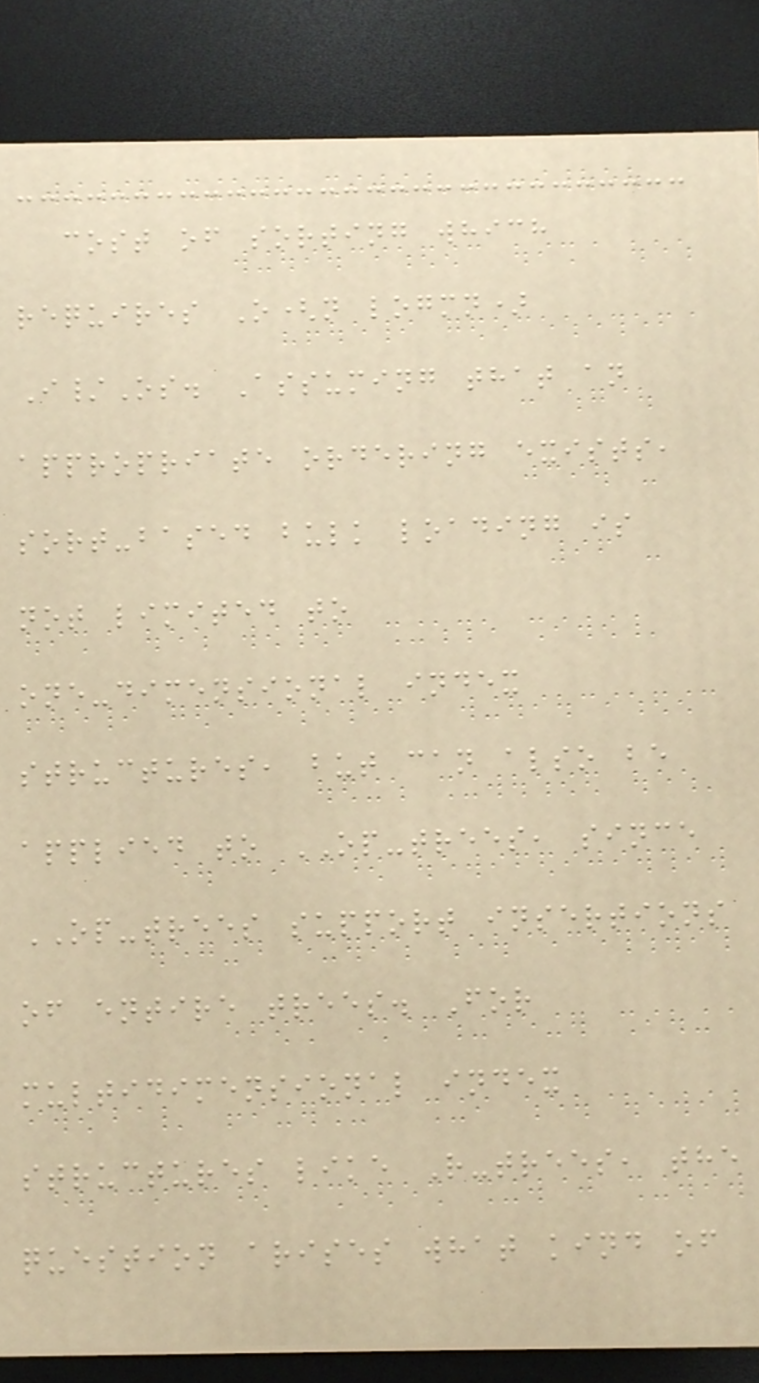cost of sorting which
requires O(n logmn)
I/Os. Assuming that an
appropriate ordering exists,
sort-based bulk loading is
not limited to
one-dimensional index
structures, but can also be
applied to OP-trees, since
OP-trees support insertions
of entire trees. For
multidimensional index
structures like R-trees, the
question arises what kind of
